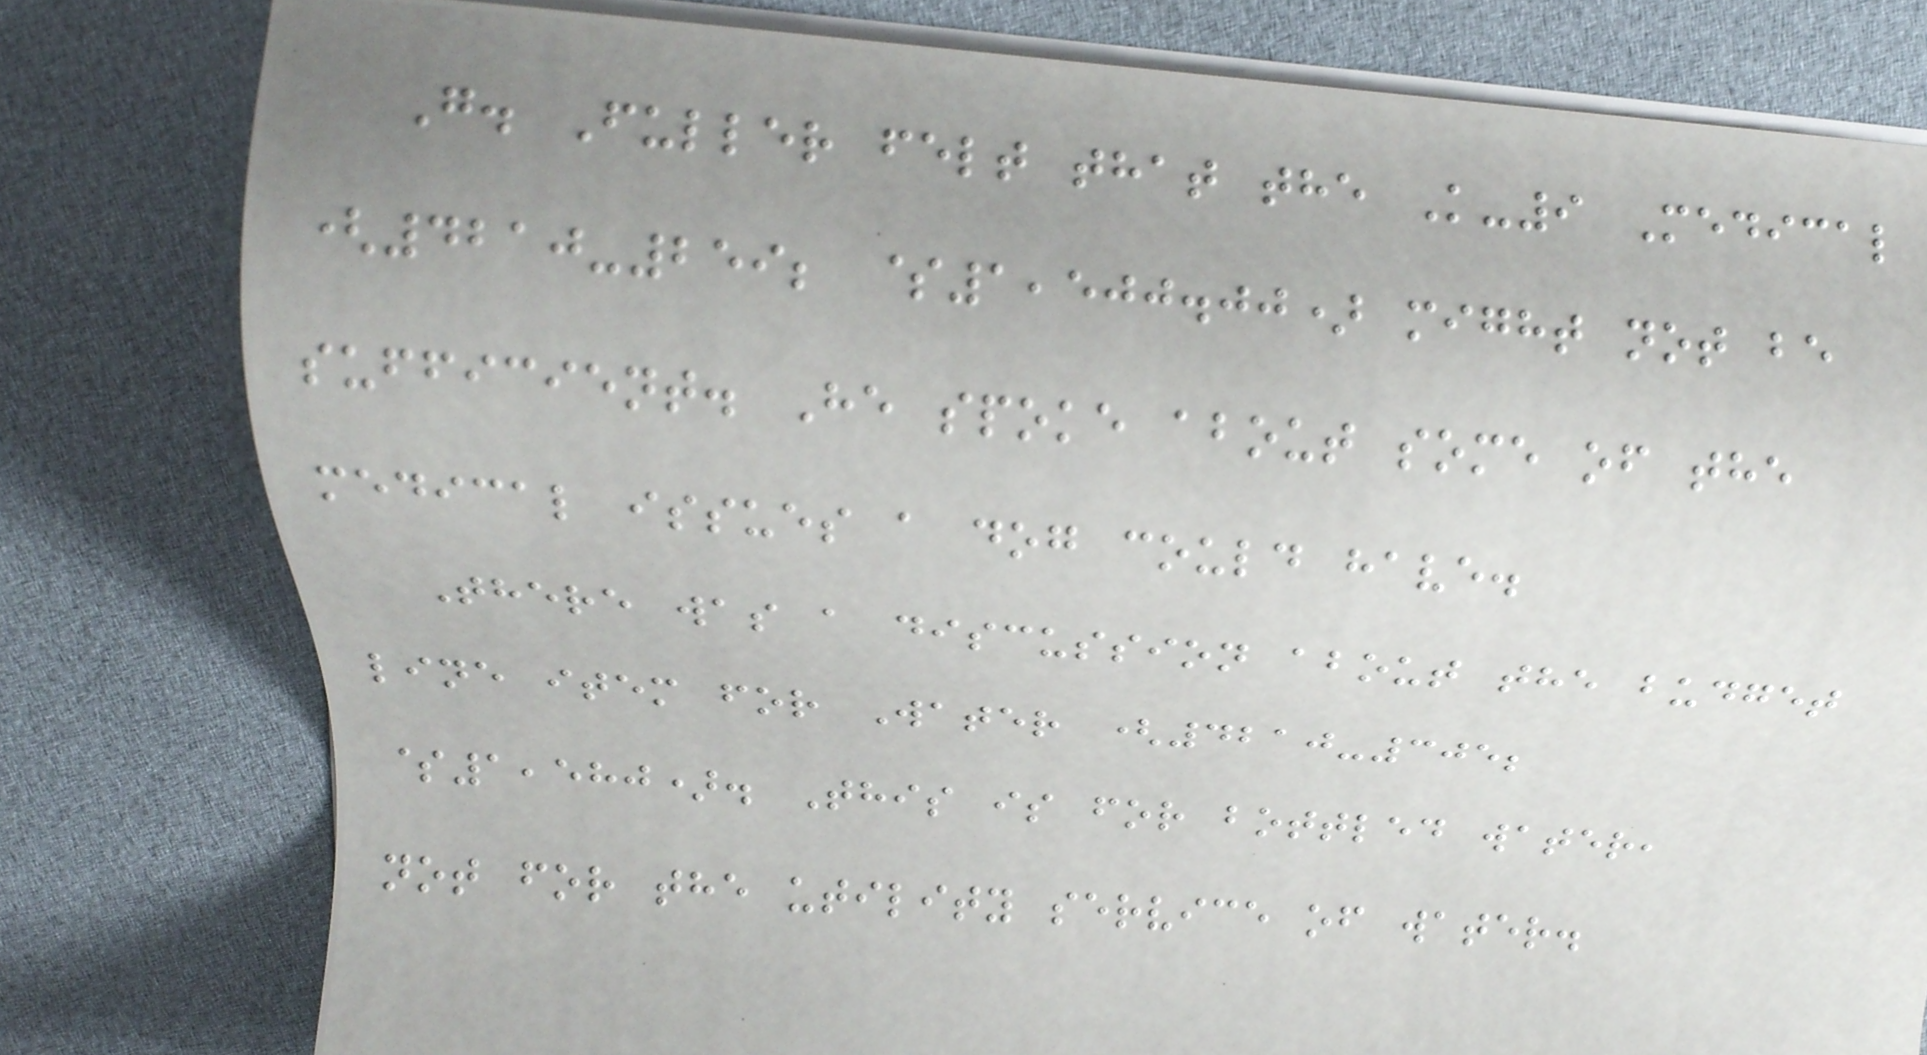G. Fuller felt that the K-9 Medical
(4210-259; $1,500.00) might not be
sufficient. He spoke about some of the
medical issues a dog could have.
There was a discussion about the budget
line item for Water (4210-305;
$1,580). This is for bottled water,
not for the utility service of water.
